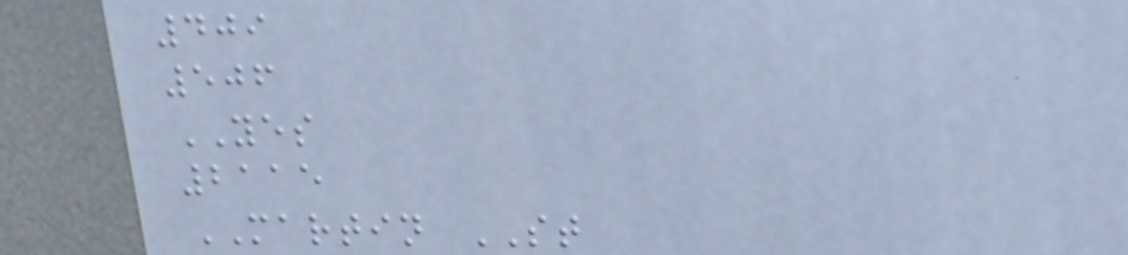409
506
YES
2115
MARTIN ST
